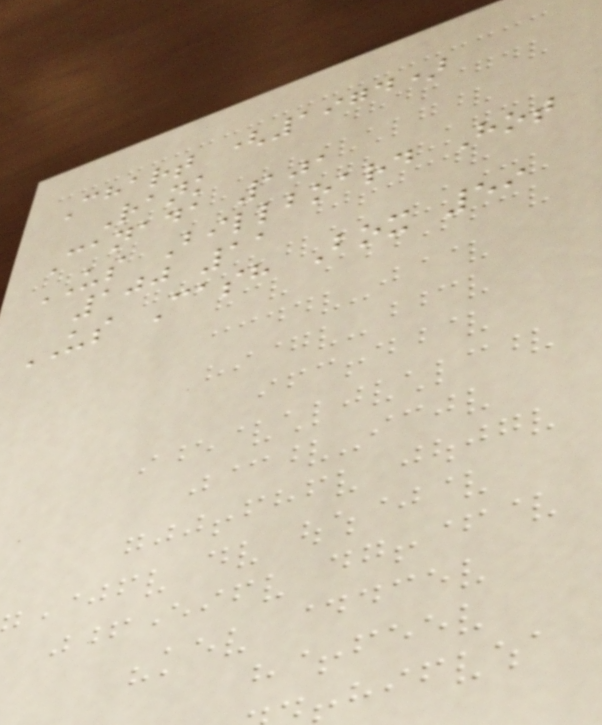Chart (1974)
Rank
Canada 101
US Billboard Hot
100 11
US Cash Box 59
